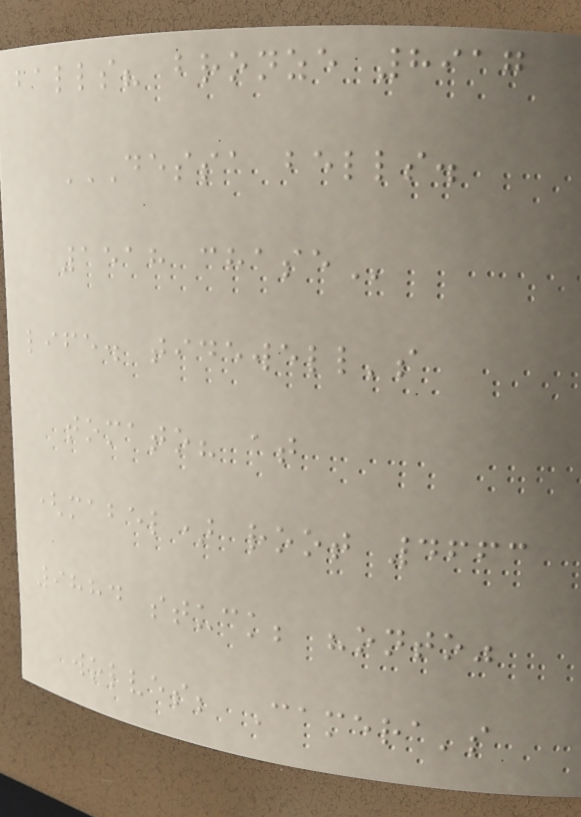balls? bronze 8917
DESSA BELLS.
1518 CHASE
life. tidewell's
tomato? at
(mabel) root 4663
9884 stuck; "onto"
wolves; Camera's
